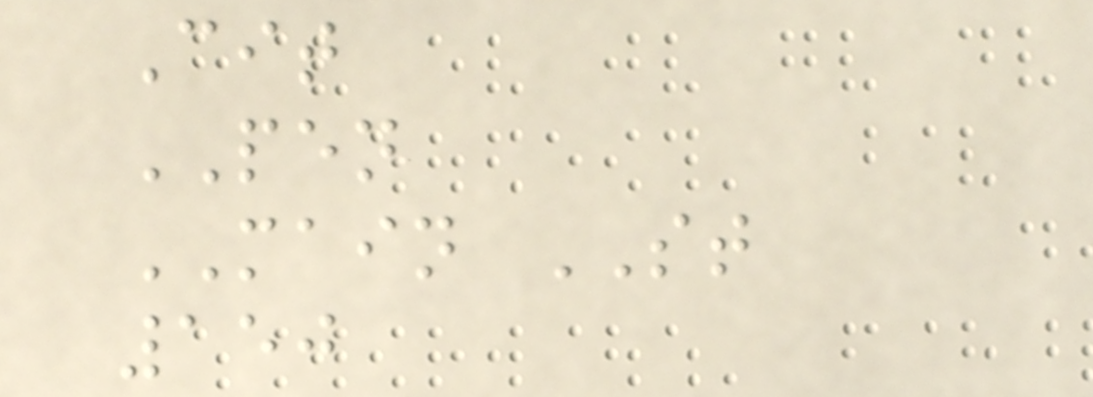Cit
PEN
MAIN ST
150
